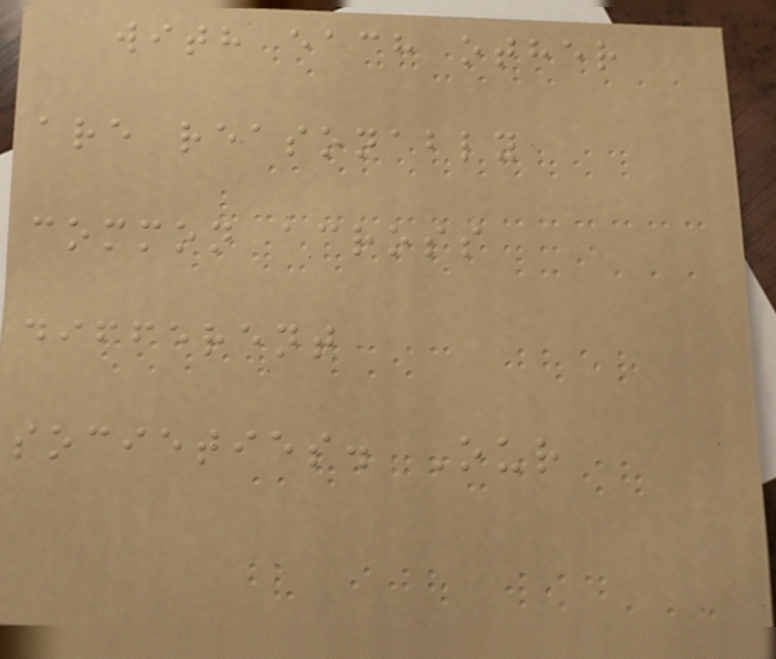with each other
are reasonably
common across
different
societies. Our
